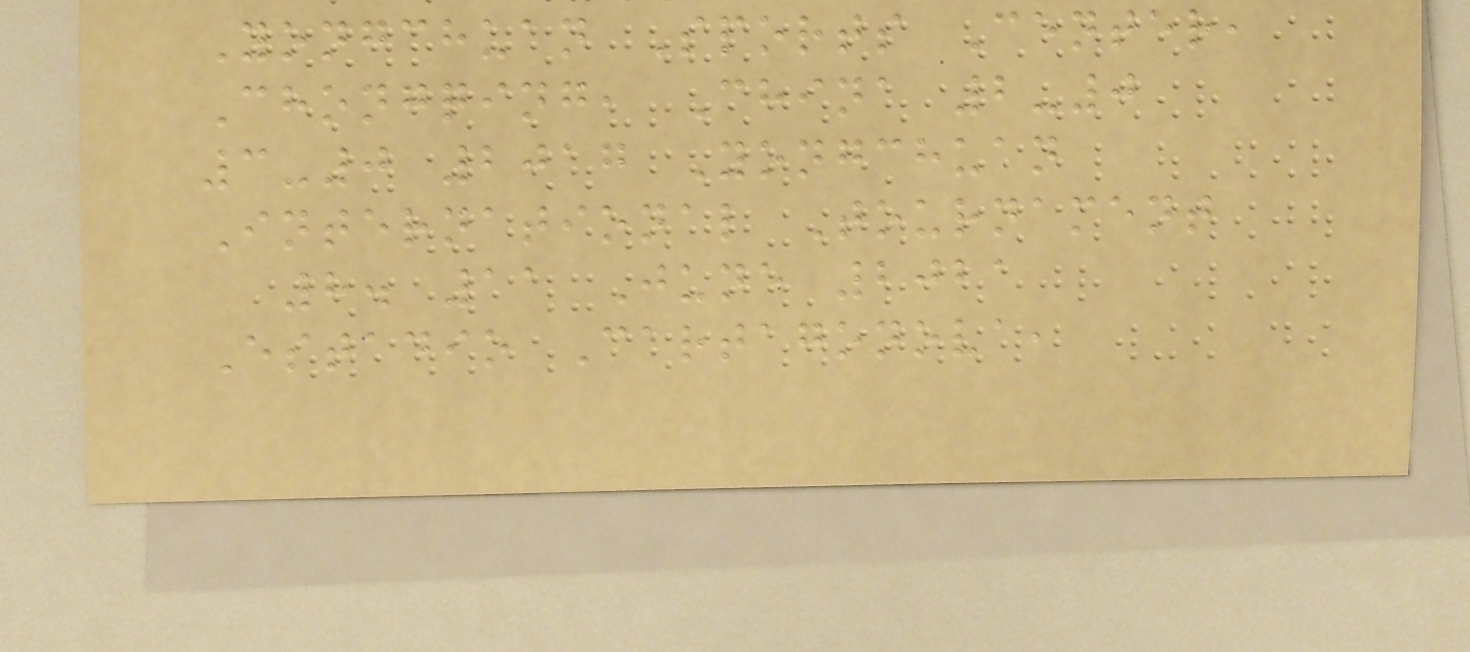Yongchuan Sports Center,
Chongqing, China 2-0
3-0 2017 Yongchuan
International Tournament
8. 11 June 2021
Estadio Cartagonova,
